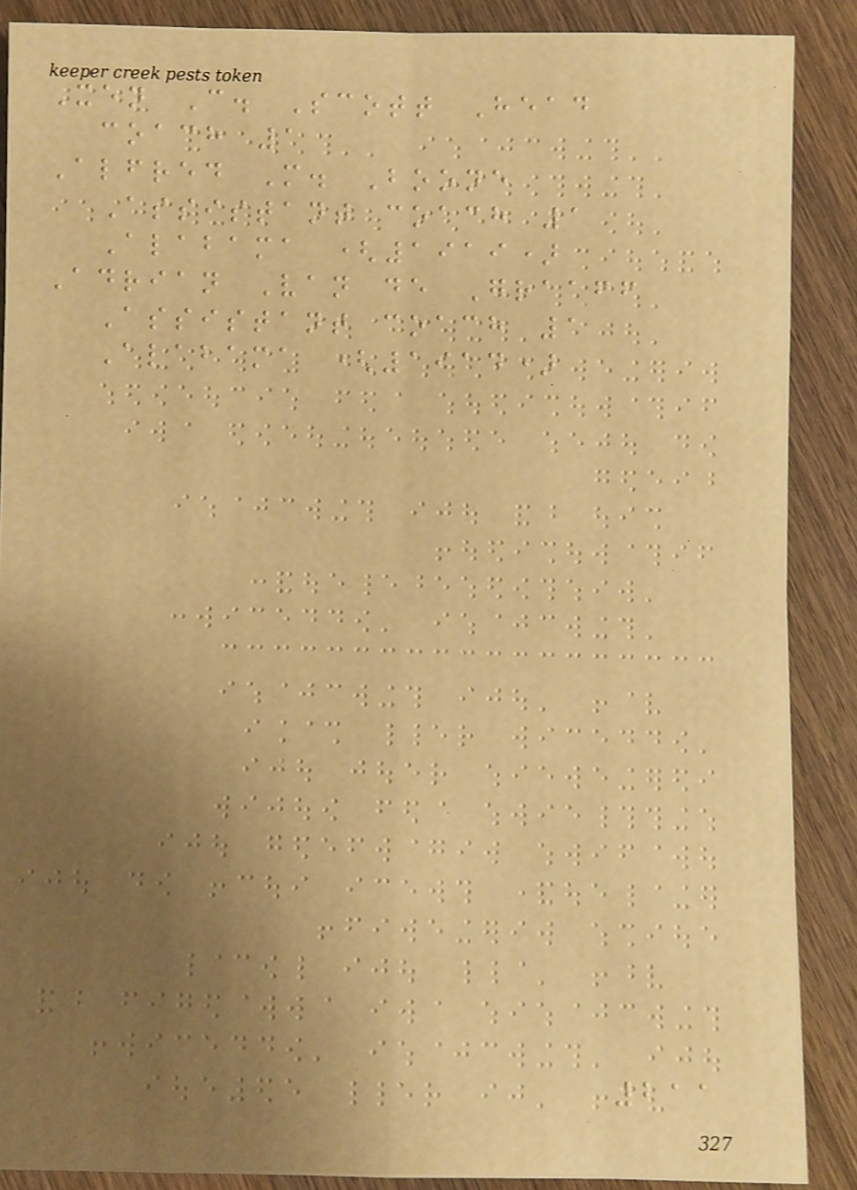Xen C. Scott Head
coach 1
Alfred M. Boone
Assistant coach 1
Alabama (1919)
Adrian Van de Graaff
Assistant coach 1
Alabama (1914)
211
